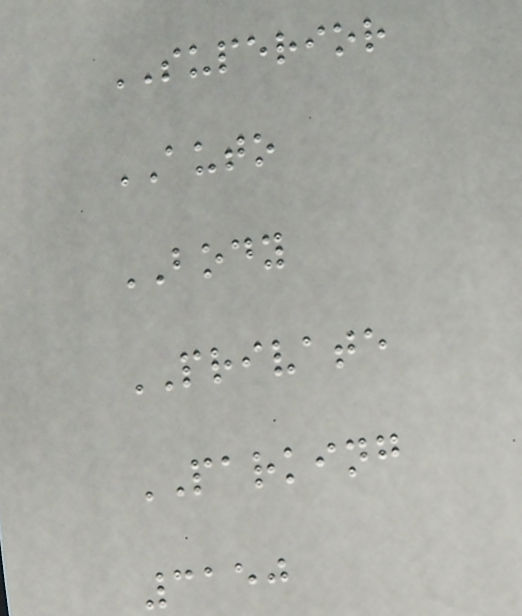SUPERIOR
AUTO
BODY
PRIVATE
PARKING
3150
